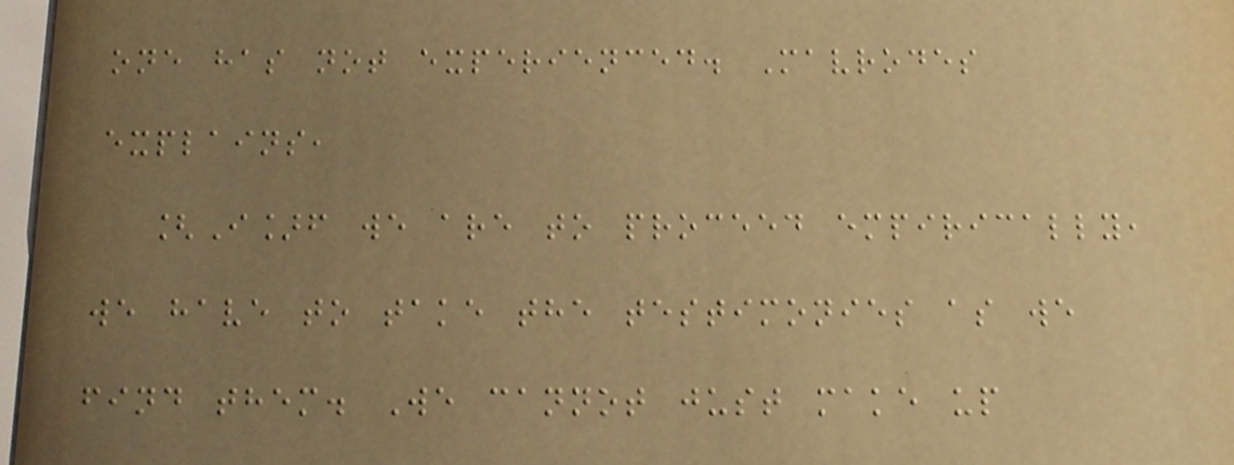one has not experienced. Mavrodes
explains,
[I]f we are to proceed empirically,
we have to take the testimonies as we
find them. We cannot just make up
